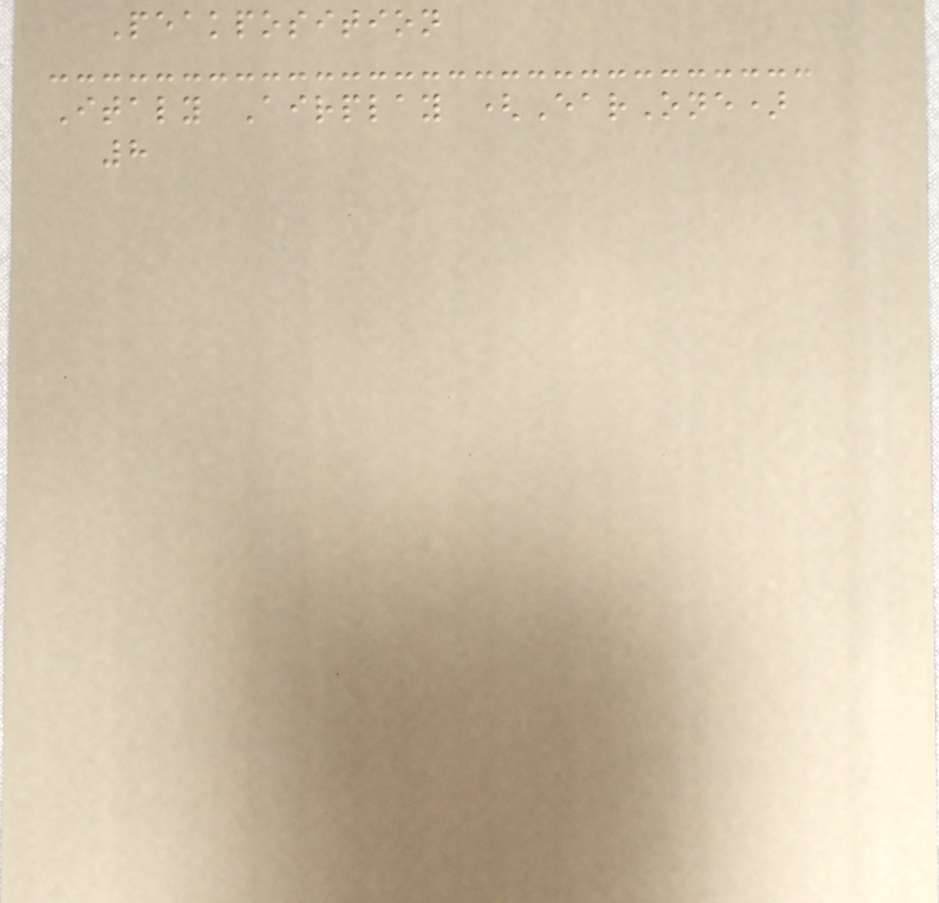Peakposition
Italy Airplay (EarOne)
8
